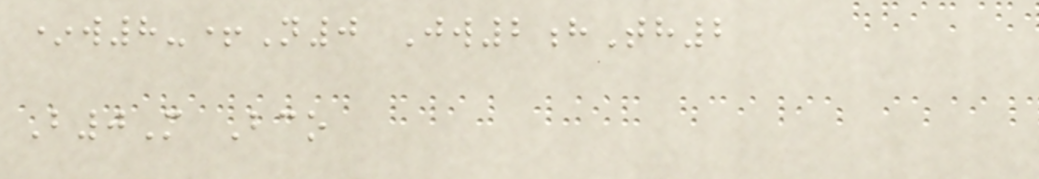*w8-+N0 Jw2hTh2
B0M Bco
